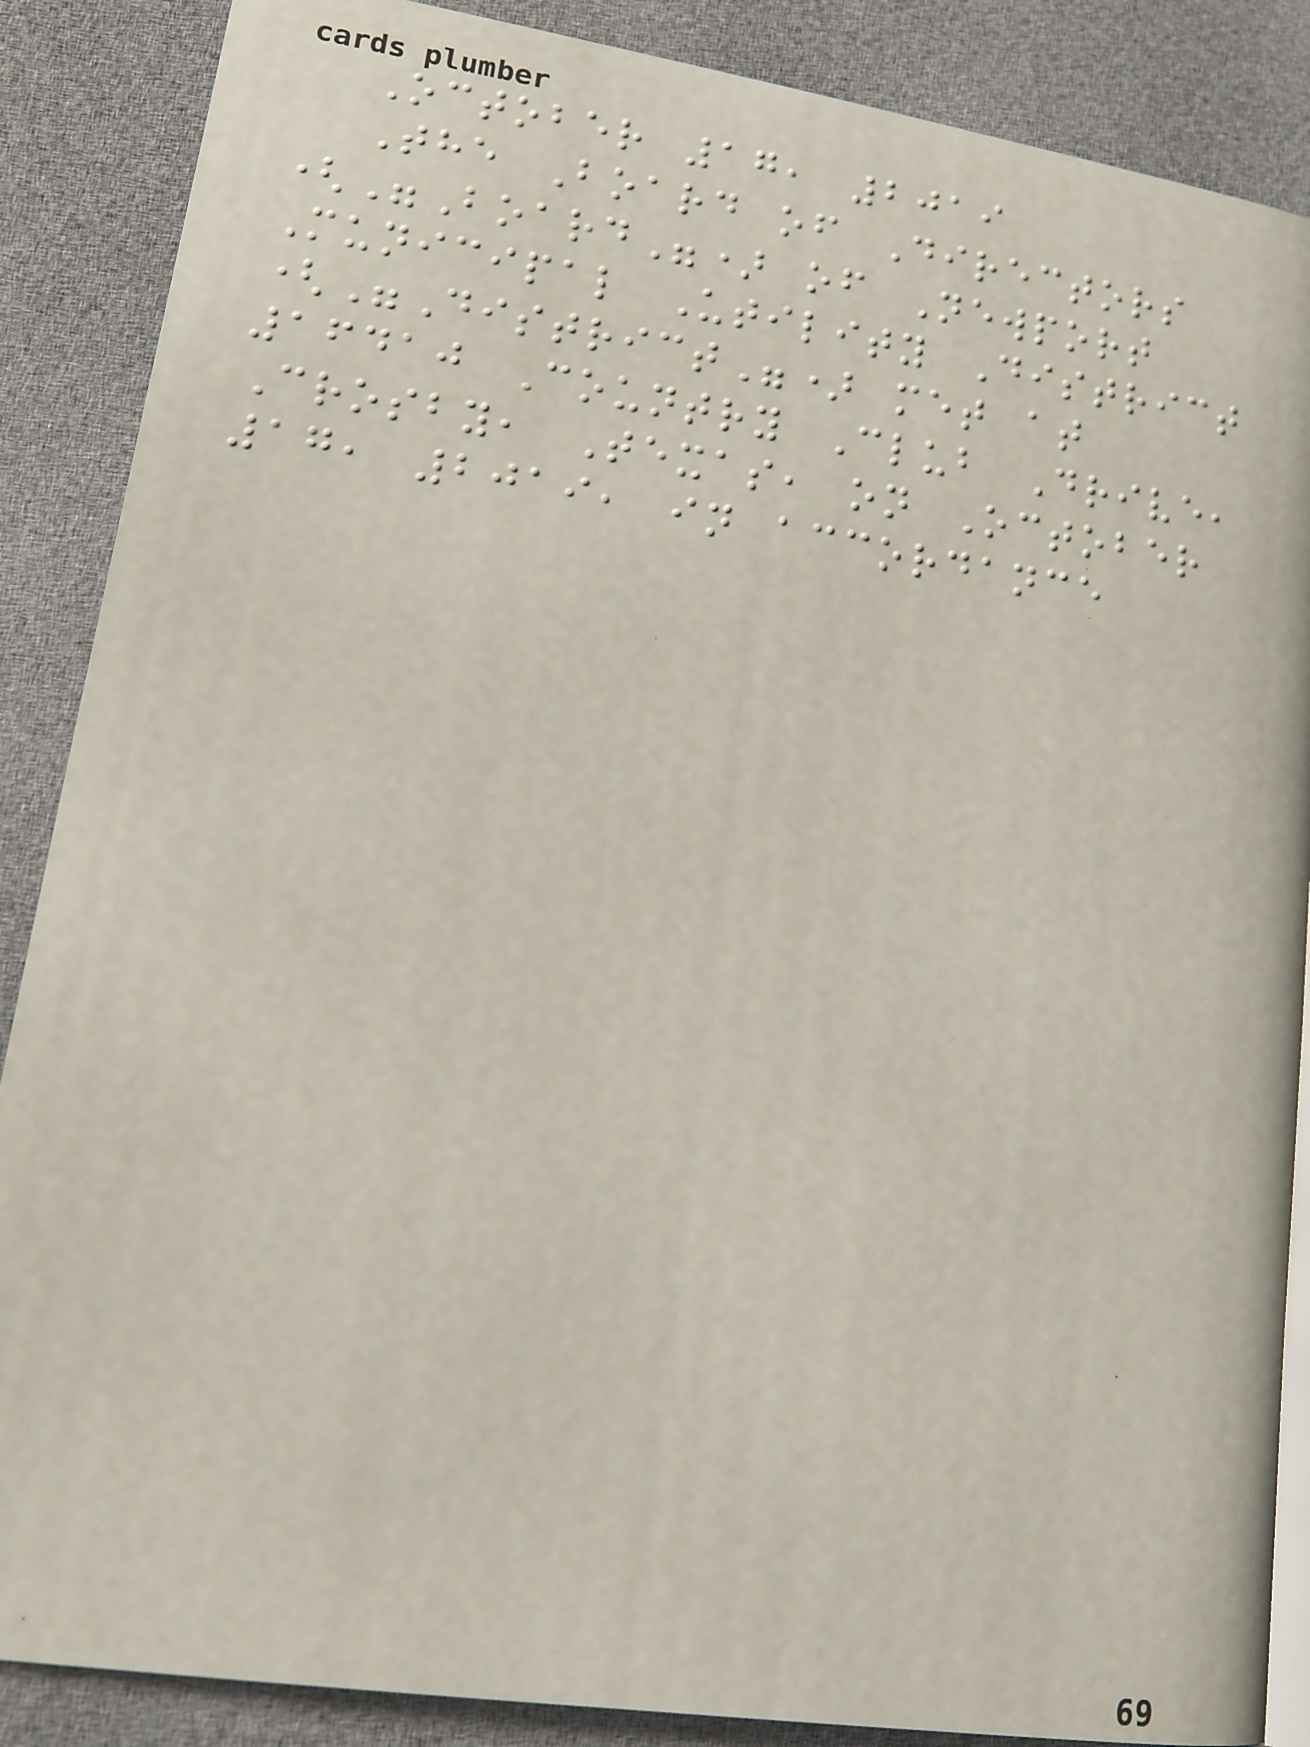October 17, 2019
The Board of Directors
("Board") of Newport
Municipal Utility District
("District") met at
16410 Country Club Drive,
Crosby, Texas, on October
17, 2019, in accordance
